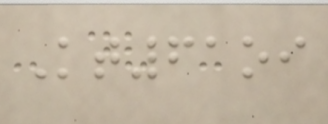Kt61oi
